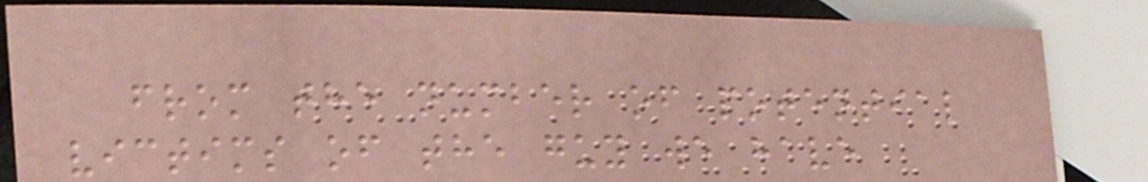from the number of potential
victims of the guy we have
